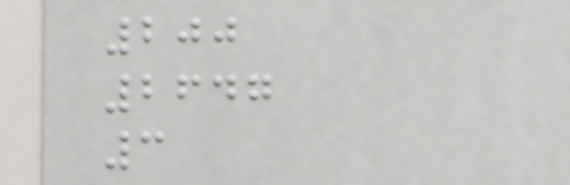200
2647
3
